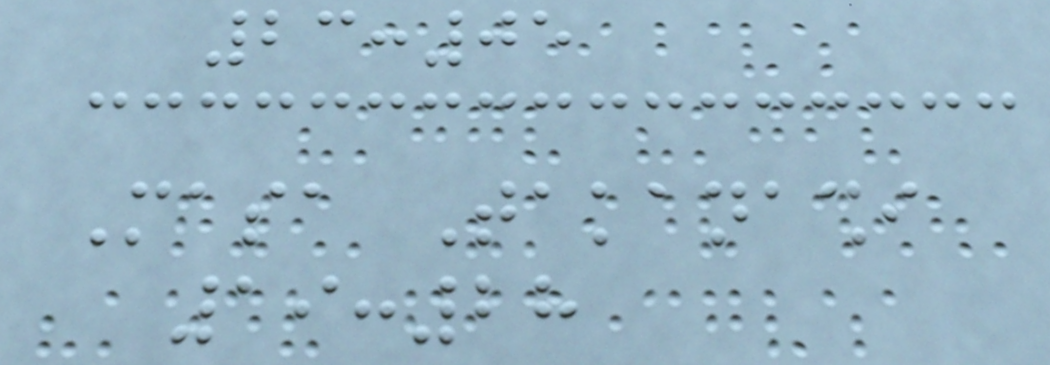23:05
Masa Takanashi
19:28
